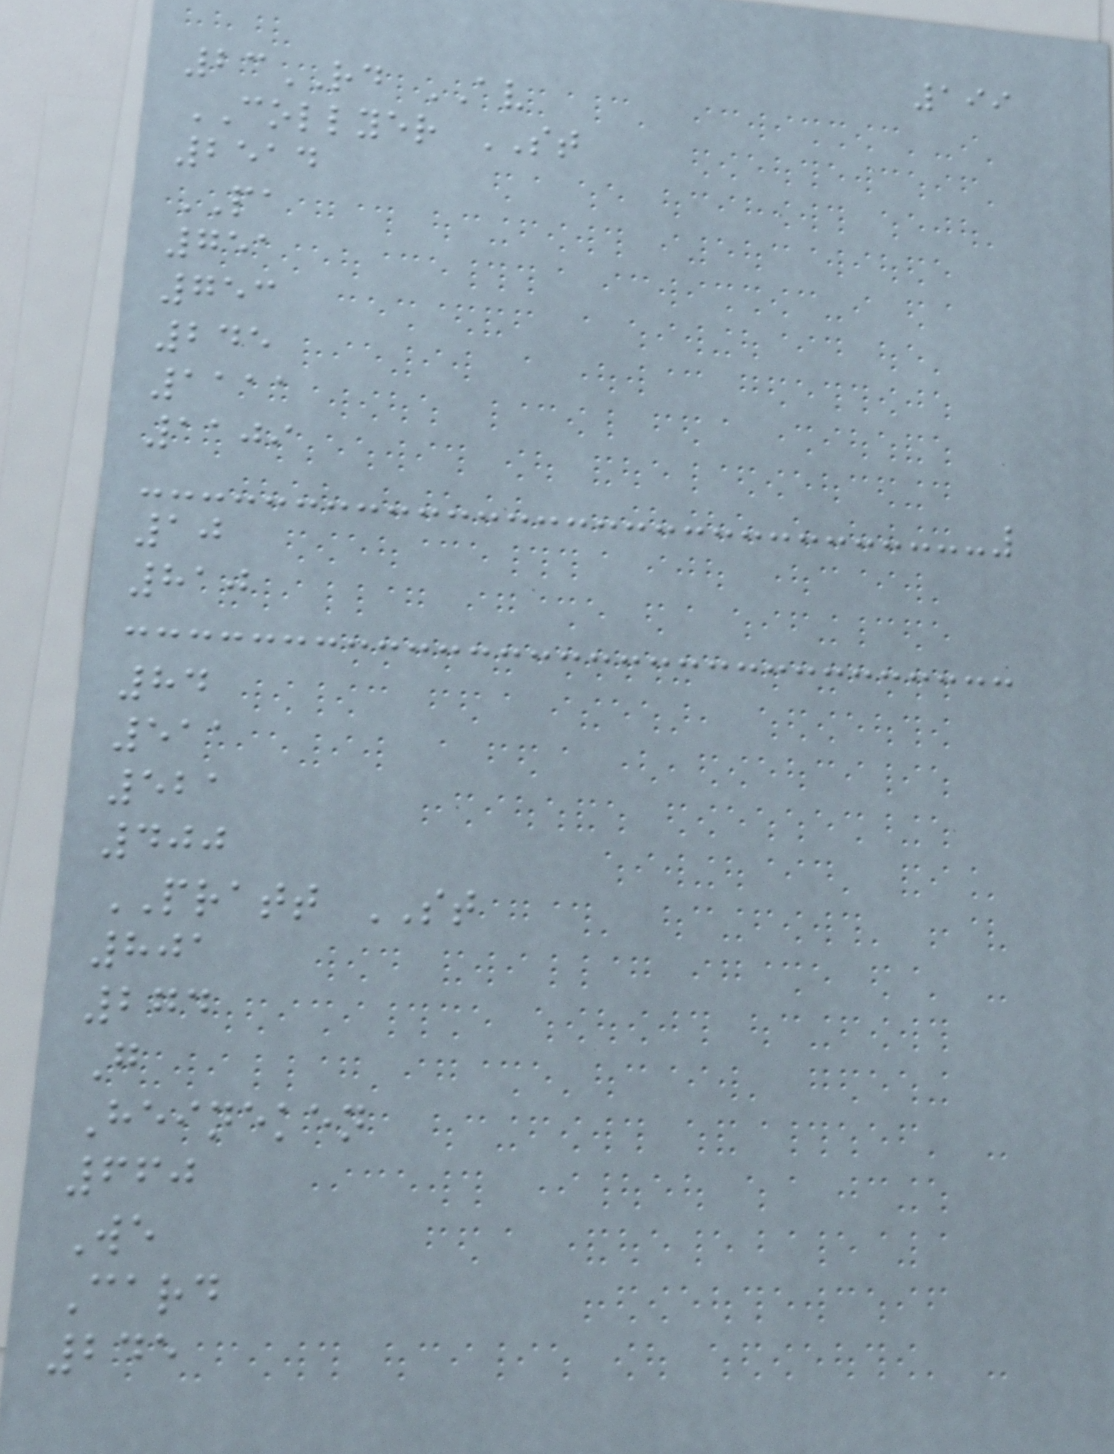199
23RD AV
COLLYER ST
2514
PA
751
753
245
1111
1109
10
810
84
511
521
400
PRATT ST
801
274
G
Heineken
660
We
Card
245
